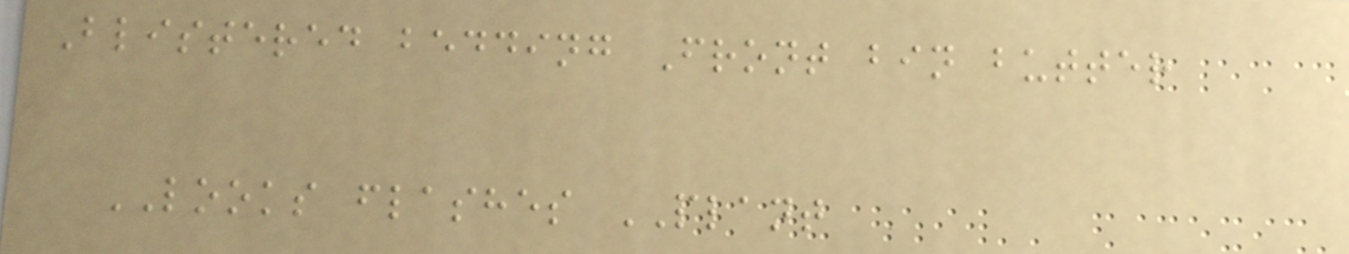Blistered bedding Front bin butter
LOOKS flashes PLANT
